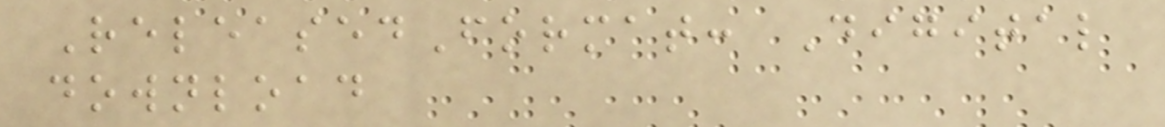ReleasedFormat: Digital
download
